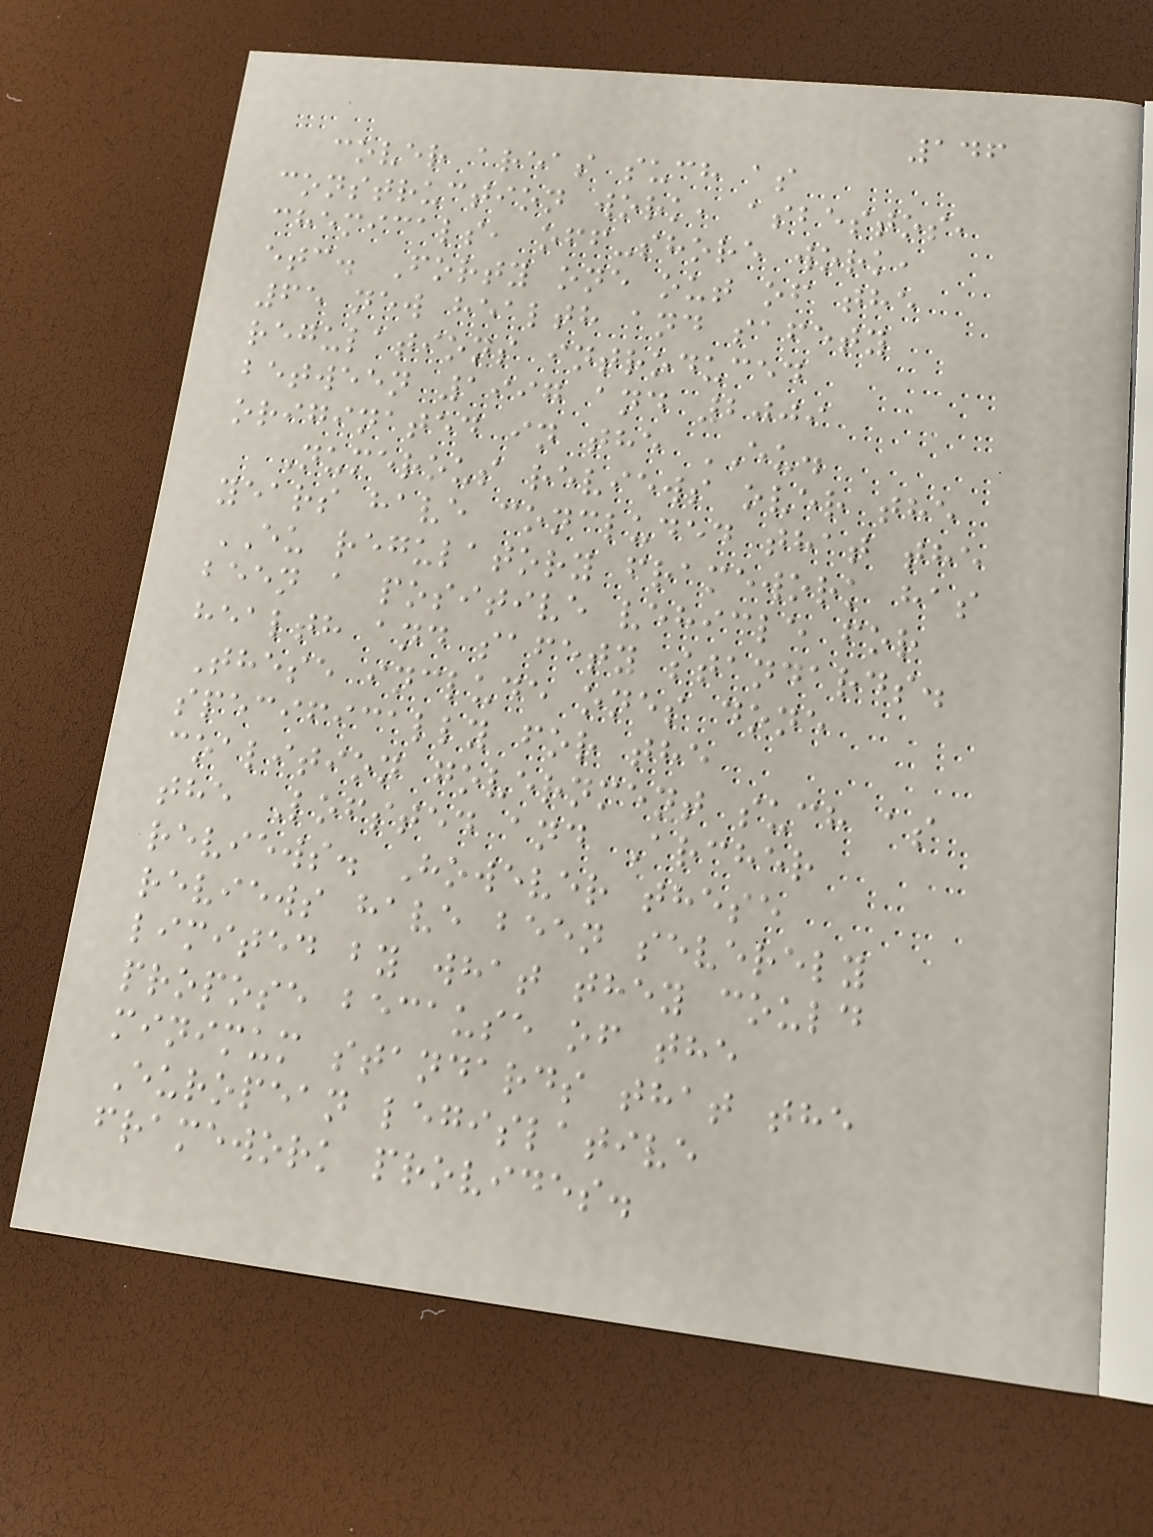146
cover areas such as
construction work, asbestos,
chemicals, off-shore work,
etc. Forty one out of the
65 new health and safety
regulations introduced
between 1997 and 2009
originated in the EU.
Numerous reviews over the
years have concluded that the
EU regulatory framework has
been a positive vehicle for
health and safety standards.
These include ones done
specifically for the
coalition government such as
the Lofsted and Archer
reviews. However these
reviews have been severely
limited by what they could
propose because of the
minimum standards that the
European legislative
framework provides.
